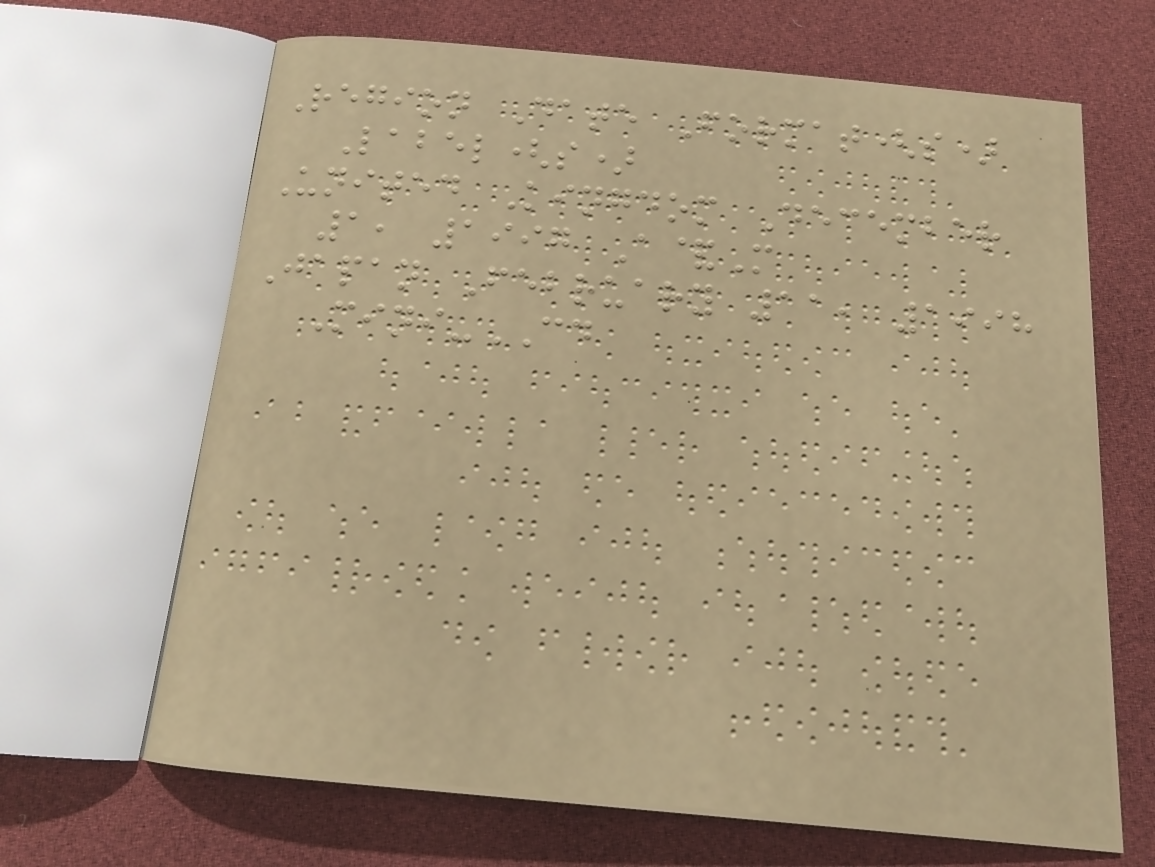Region Date Format(s)
Label(s)
United Kingdom December
1, 1997 A&M
Japan February 11, 1998
Mini-CD
